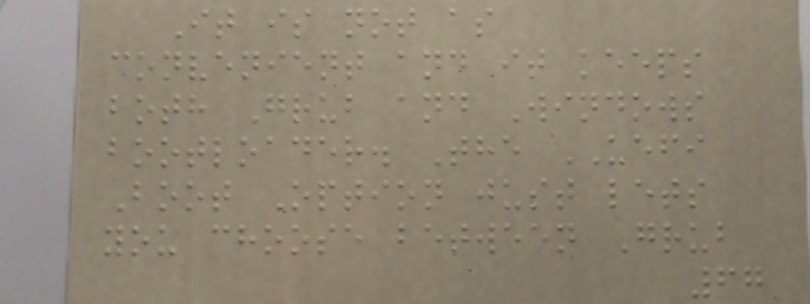It is not as
convenient and it keeps
both Grub and Windows
bootloader. The UEFI
Boot Option just lets
you choose between Grub
67
